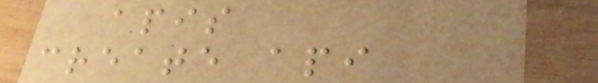apis
create api
